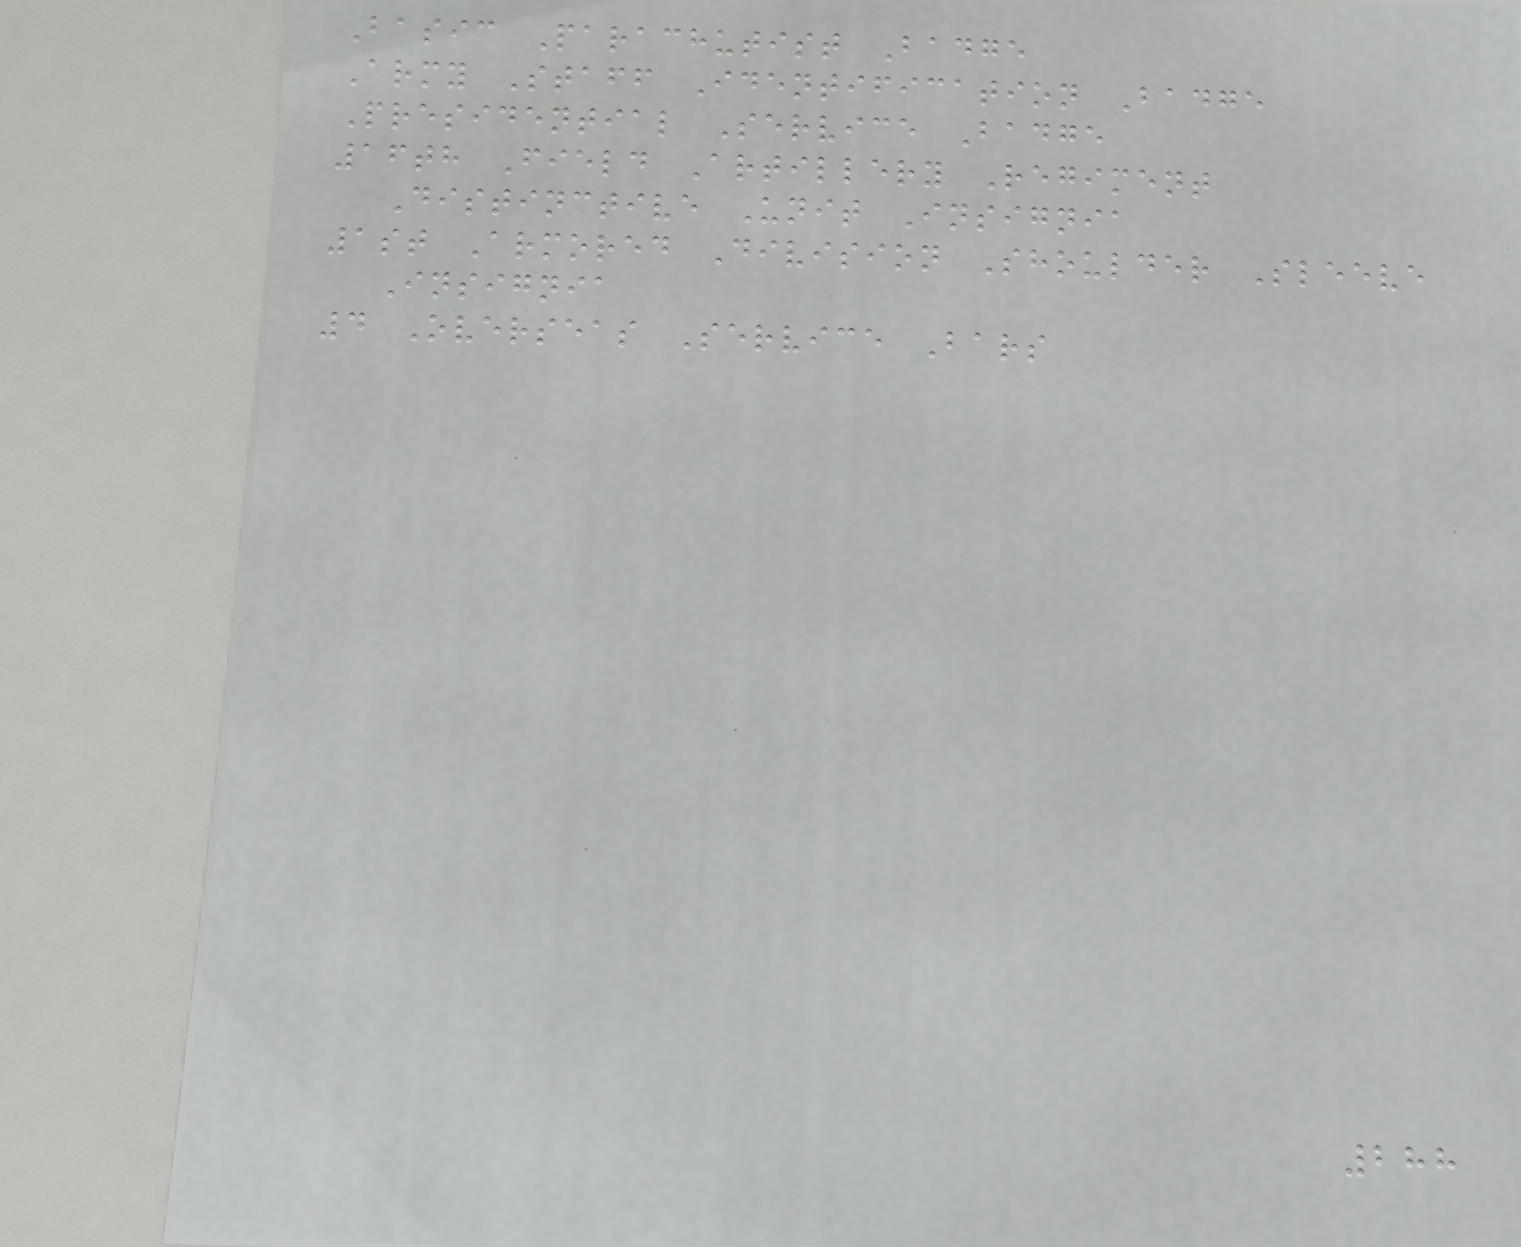Basic Parachutist Badge
Army Staff Identification Badge
Presidential Service Badge
16th Field Artillery Regiment
Distinctive Unit Insignia
1st Armored Division Shoulder Sleeve
Insignia
4 Overseas Service Bars
288
